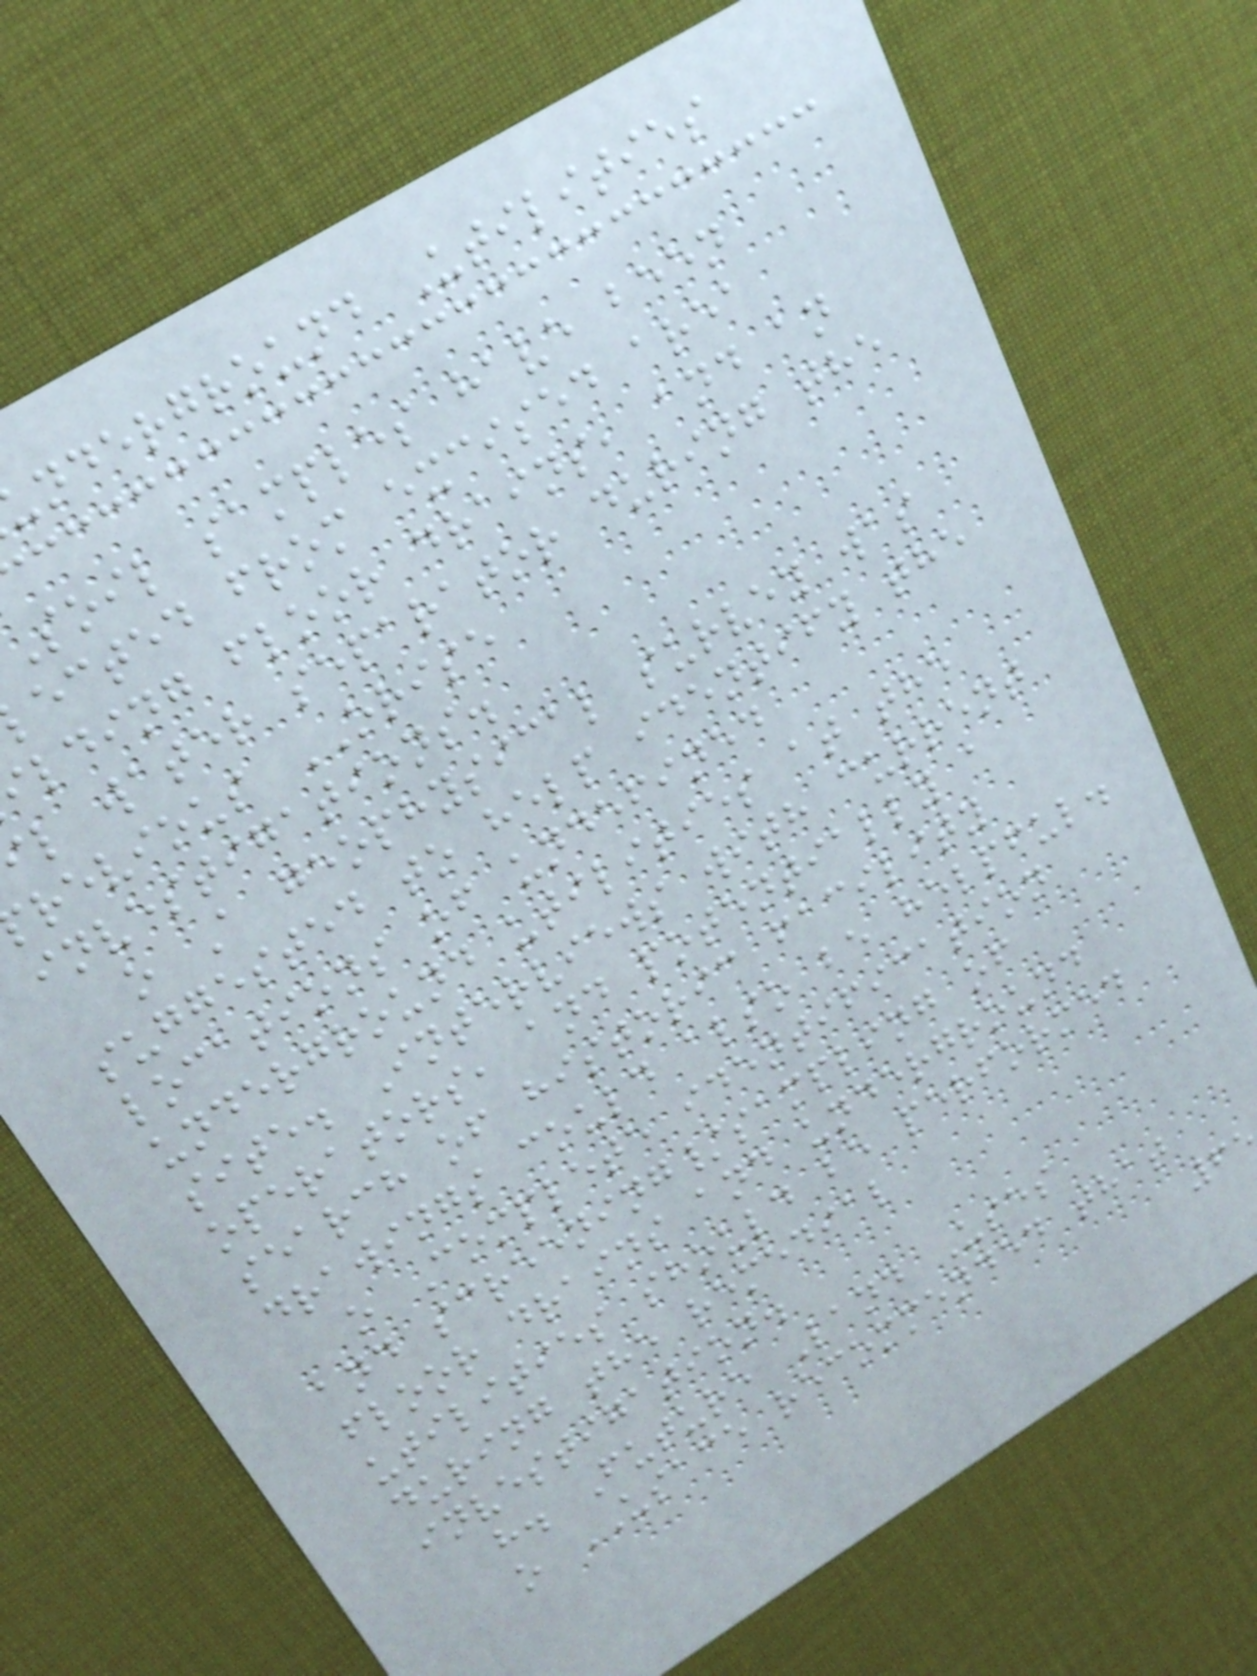nderground Utilities
soil samples have been
ected from excised area
lding floor drains, and an
l water separator during the
revious ORISE
investigations.
o A geophysical survey was
suggested to help identify the
locations of undefined
underground utilities at the
site. Interviews with current
operators, and potentially a
search of historic facility
drawings could also be helpful.
o Complete identification
and screening/sampling of
floor drains and underground
utilities should be performed
during the remedial
investigation.
h. Future Land Uses
o USACE recommended that
